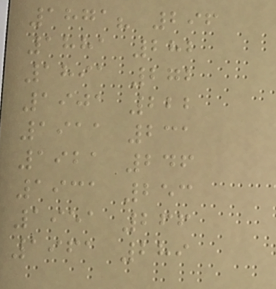1871? 296
1881 282
1891 272
1901 222
1911 231
1921 246
1931 253
1951 266
1961 289
